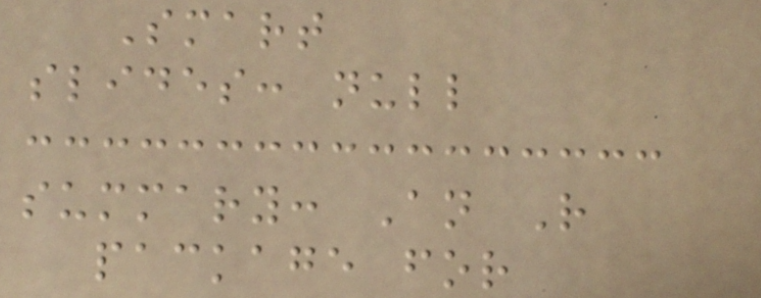Smart
slides: null
summary: An R
package for
